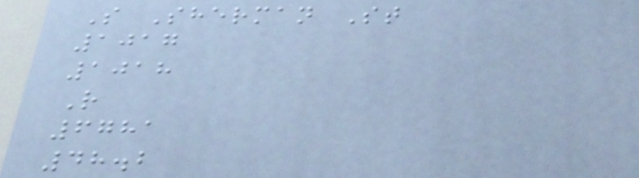S Sherman St
1017
1018
R
6781
48.2
